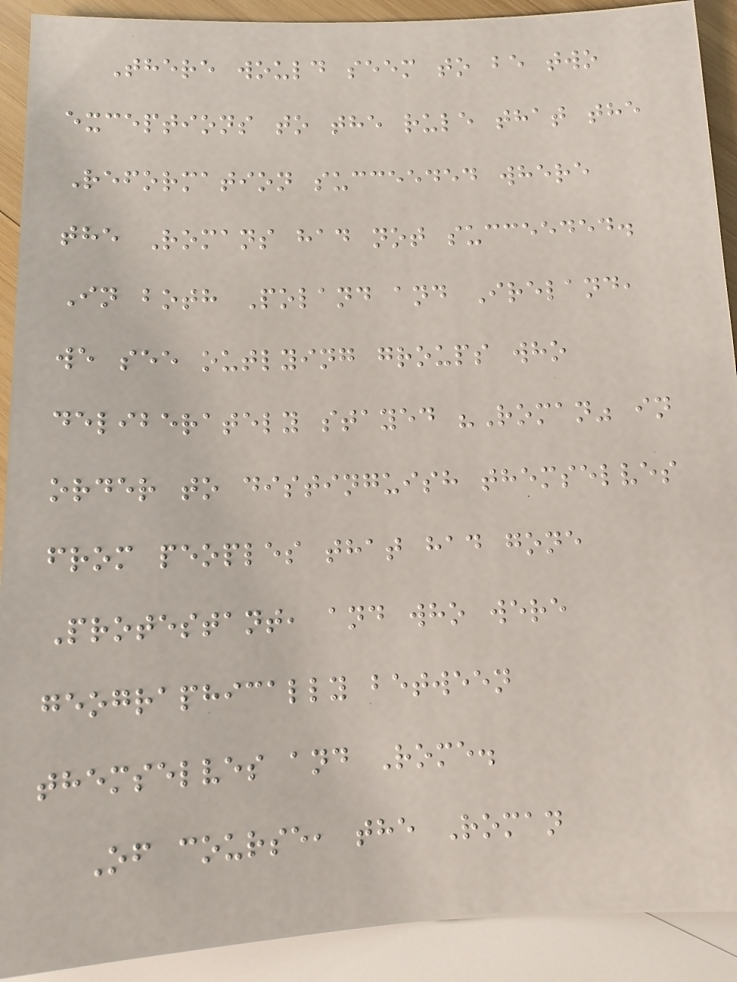There would seem to be two
exceptions to the rule that the
Reformation succeeded where
the Romans had not succeeded.
In both Poland and Ireland,
we see outlying groups who
deliberately stayed "Roman" in
order to distinguish themselves
from peoples that had gone
Protestant, and who were
geographically between
themselves and Rome.
Of course, the Roman
